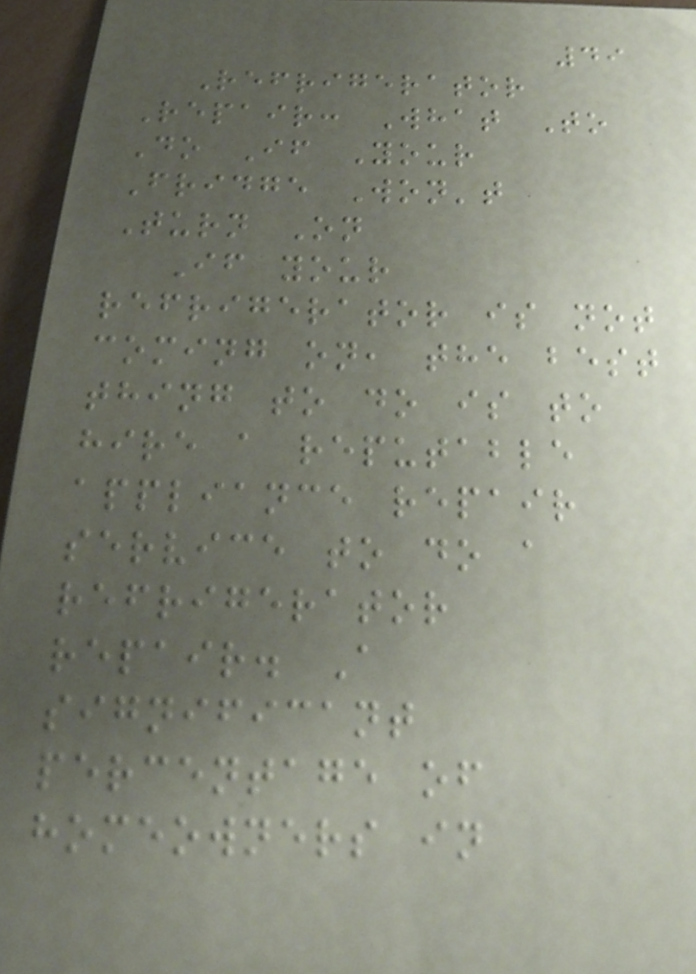49
Refrigerator
Repair: What To
Do If Your
Fridge Won't
Turn On
If your
refrigerator is not
coming on, the best
thing to do is to
hire a reputable
appliance repair
service to do a
refrigerator
repair. A
significant
percentage of
homeowners in
